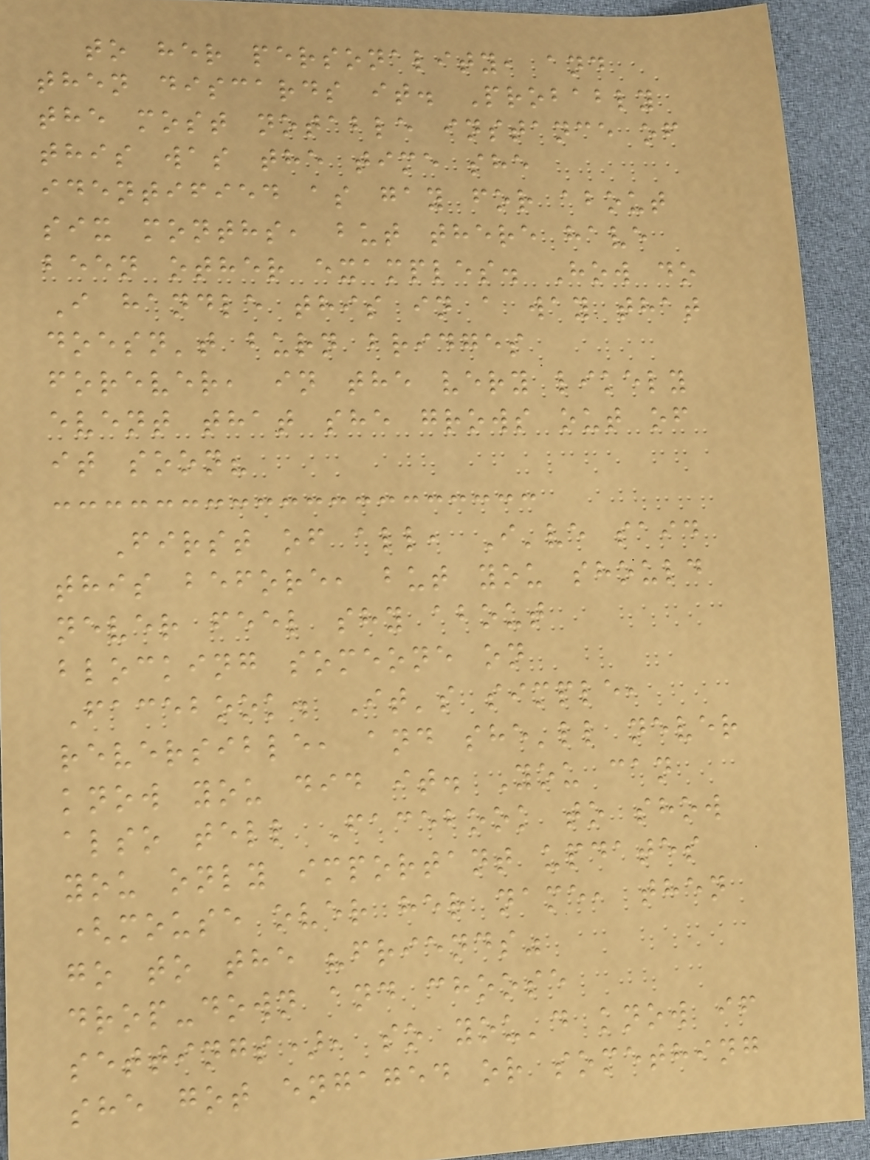to her personality, and
then discards it. Probably
the most notable instance of
this was the time she
identified as gay for about
six months, but there have
been other examples. How do
I handle this in a way that
doesn't burn bridges
forever, in the very likely
event that she grows out of
it soon?
First of all, I've said
this before, but you should
never feel shy about
blocking someone on
Facebook. It's simple,
reversible, and she'll never
know you did it. You can
also tell Facebook to show
you only important updates
(mouse over her name, then
go to the "friends"
drop-down and choose
settings), so you'd know if
she got engaged or something
